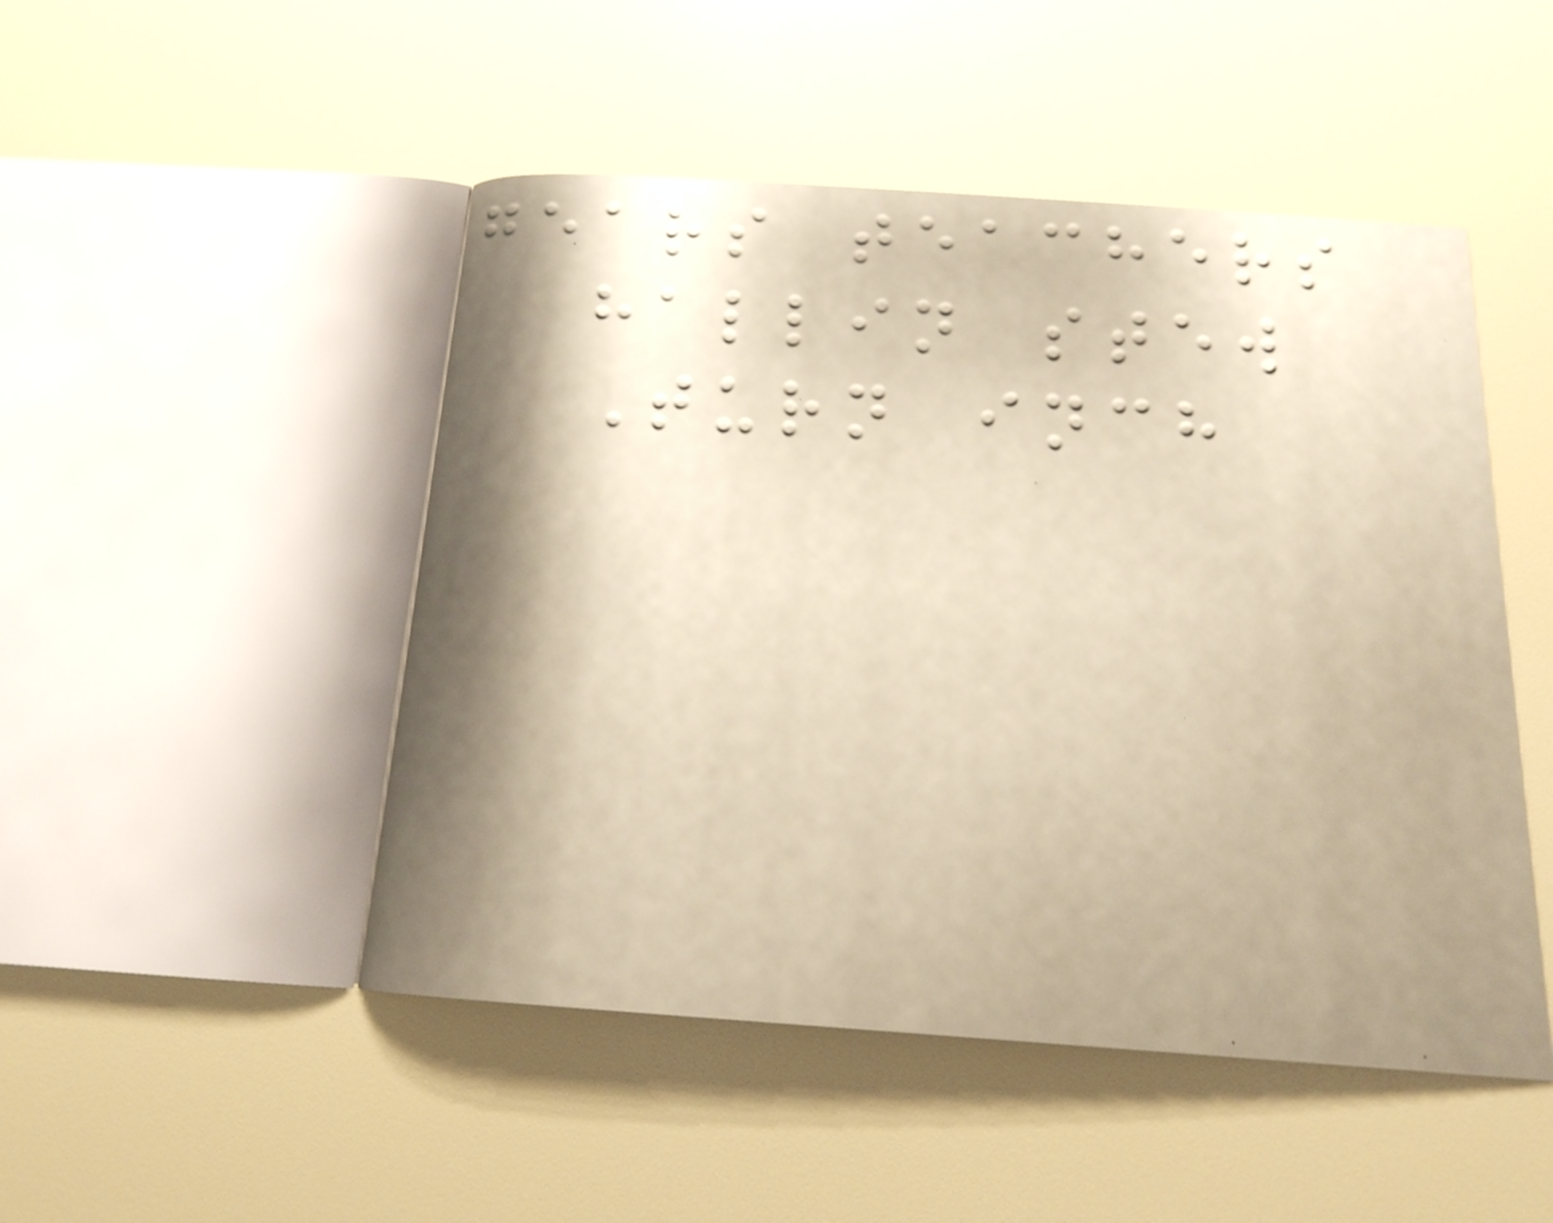gears teachers
hallin stew
Turn inch
